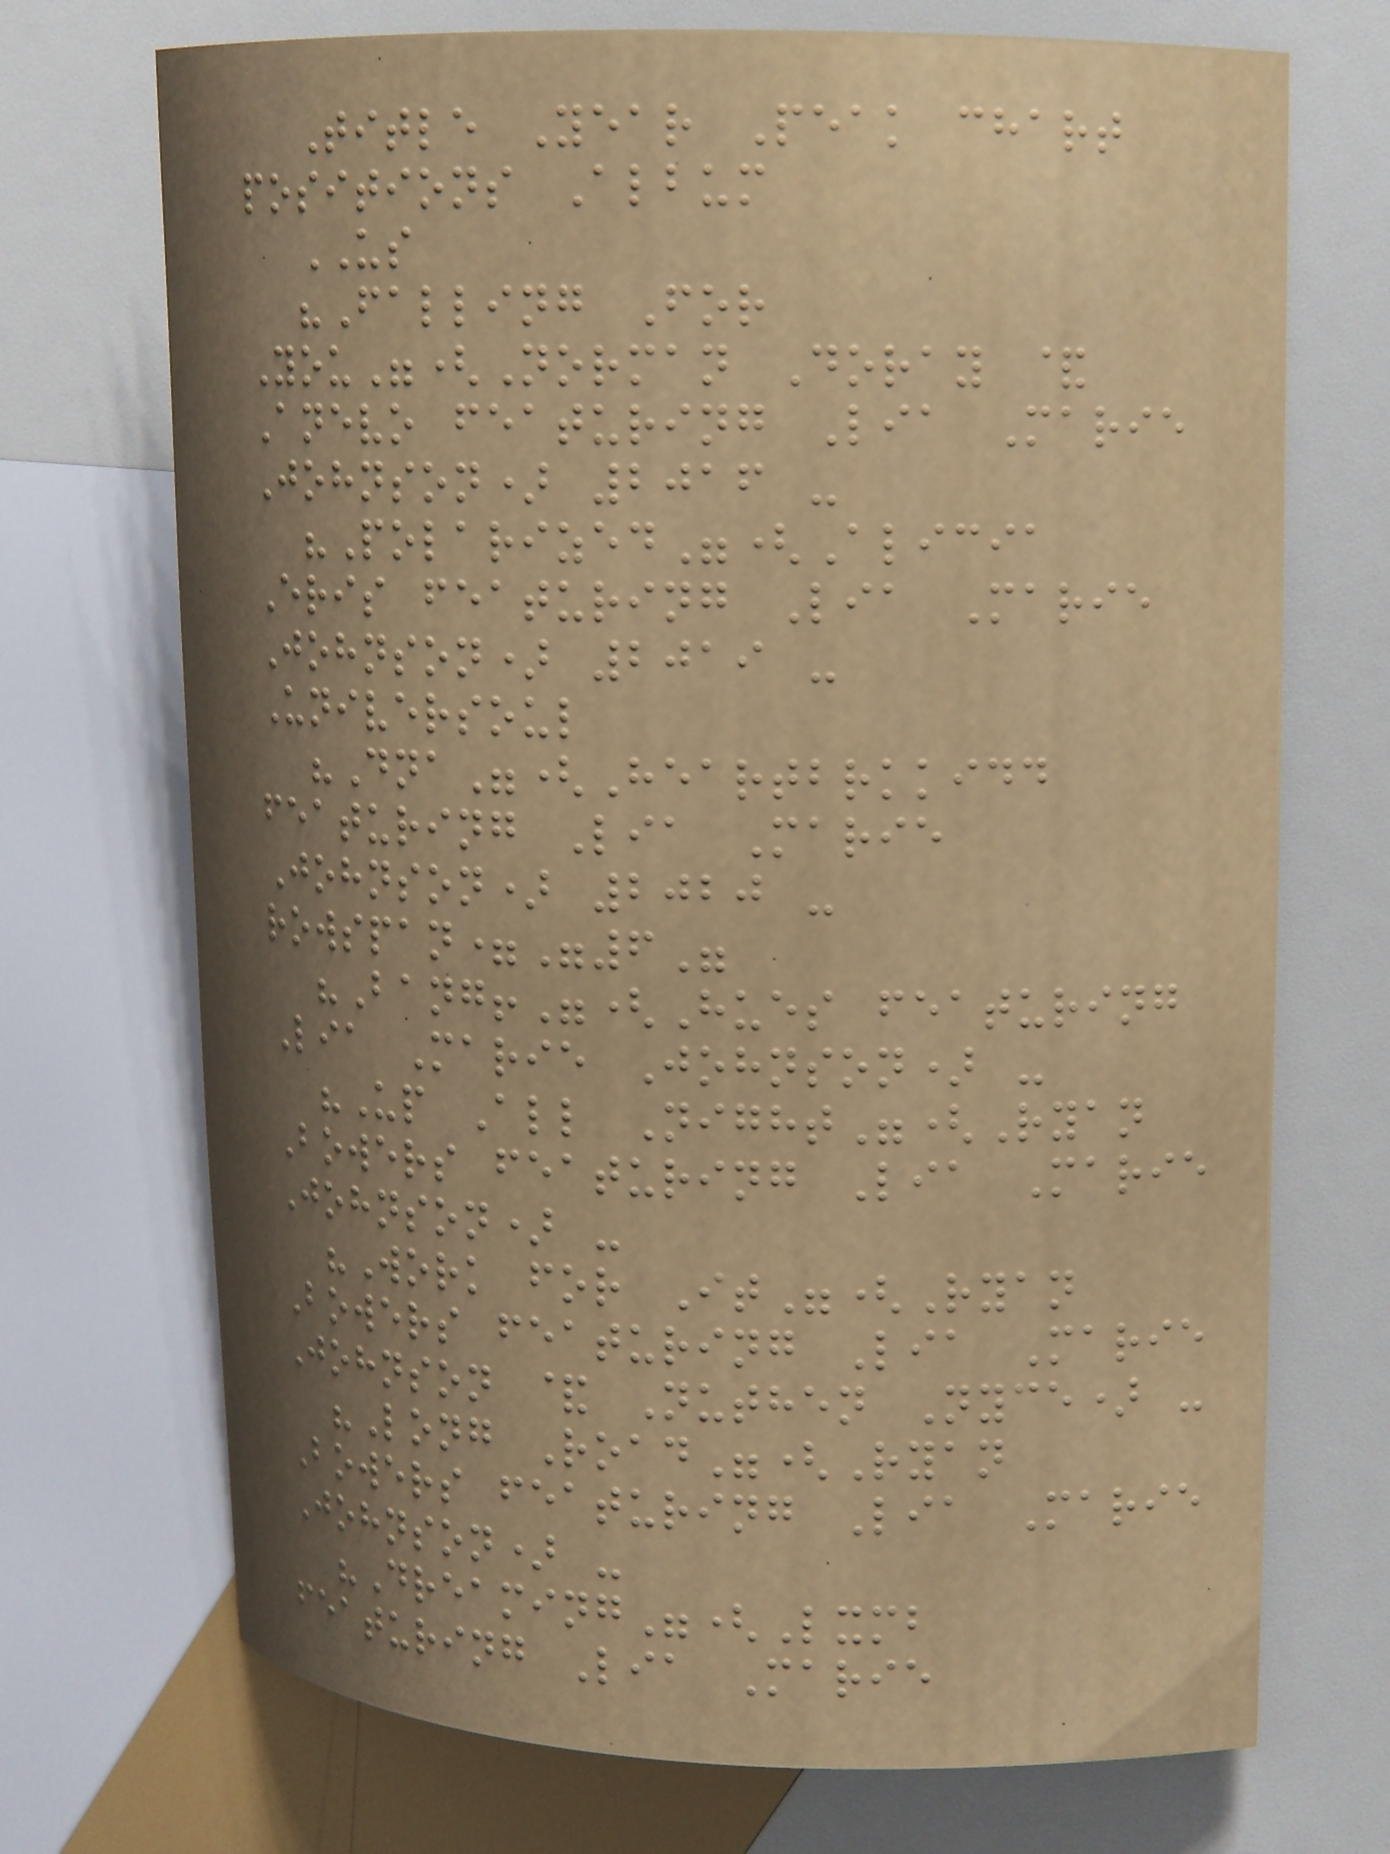Title Year Peak chart
positions Album
US
"Falling For
You"(Norman Doray &
Anevo featuring Lia Marie
Johnson) 2016 -
"Polarized"(Alicia
Eris featuring Lia Marie
Johnson) 2019 -
Universoul
"Dna"(Heartbrkkidd
featuring Lia Marie
Johnson) 2020 -
rowspan="6"
"Bang!"(Hues featuring
Lia Marie Johnson) -
"Up All Night"(Ryan
Bowers featuring Lia Marie
Johnson) -
"Work for It"(Ryan
Bowers featuring Lia Marie
Johnson & Nuthen Nyce) -
"Long Road"(Ryan
Bowers featuring Lia Marie
Johnson) -
"Dreaming"(Lxmb
featuring Lia Marie
